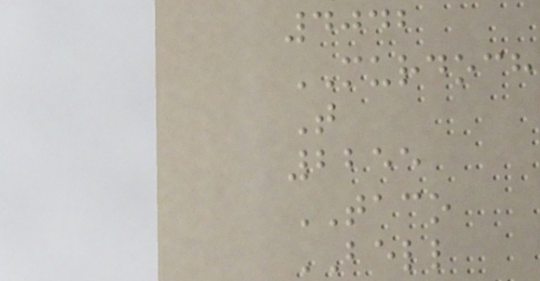4042
MURDOCH
T
2255
TACO
BELL
